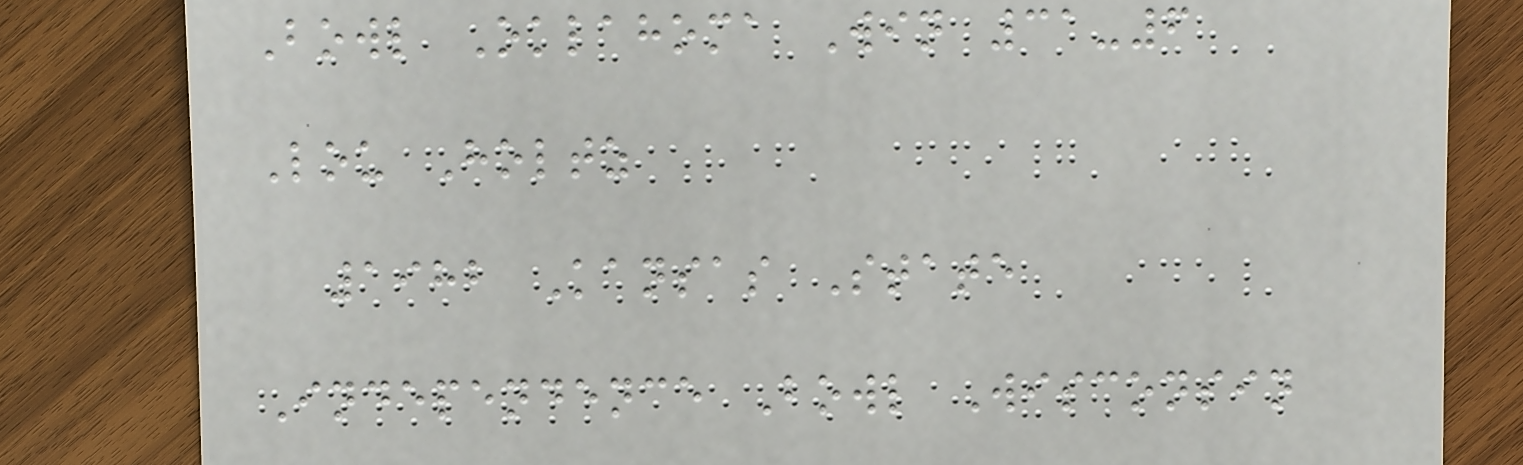Bowl Oklahoma Win 31-6
Lou Holtz
1982 Kansas State
Independence Bowl Wisconsin
